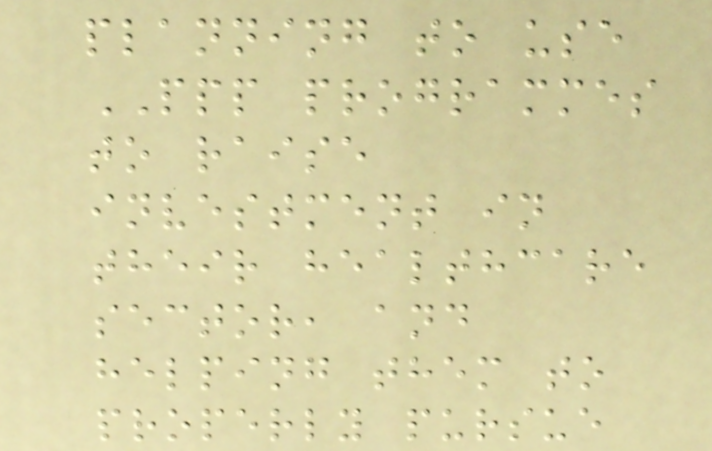planning to use
PPP programmes
to raise
investment in
their healthcare
sector, and
helping them to
properly pursue
